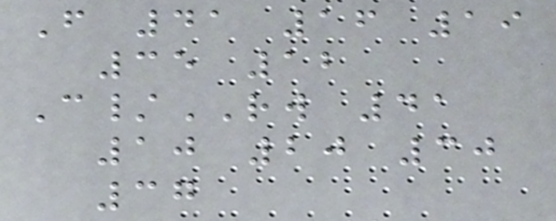F 41 16 19
35 12
C/RW 41
10 20 30
37
